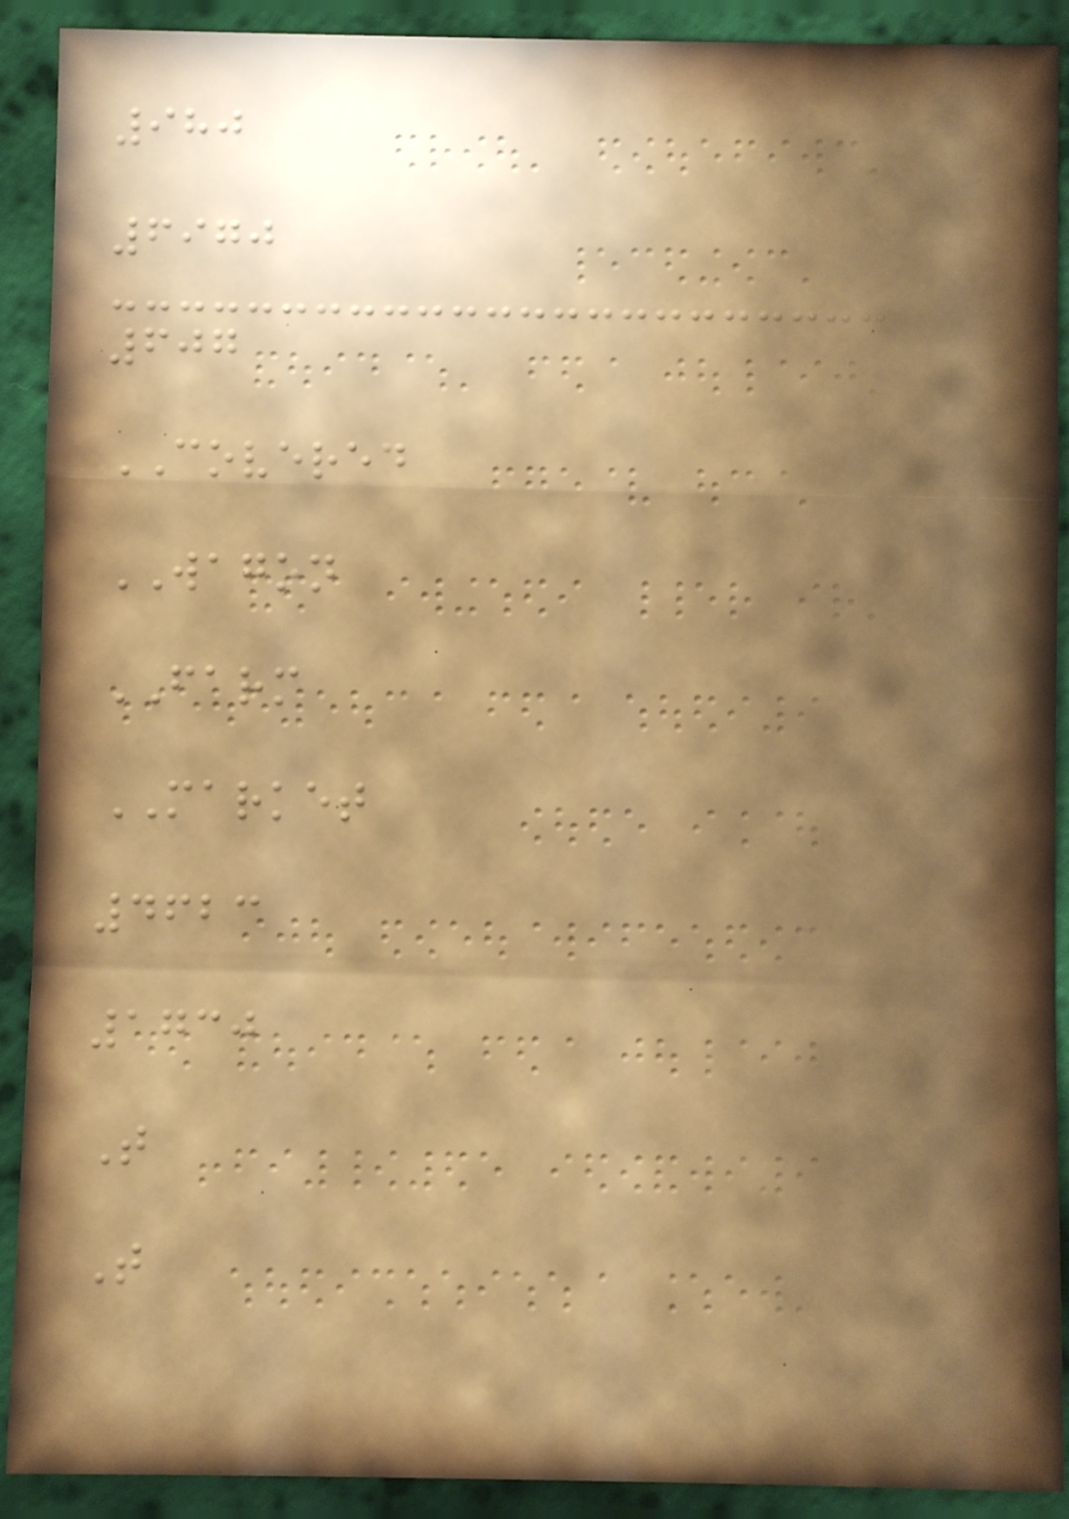980
6970
607
COVERED
WAGON
FARM
MARKET
4623
1730
T
T
